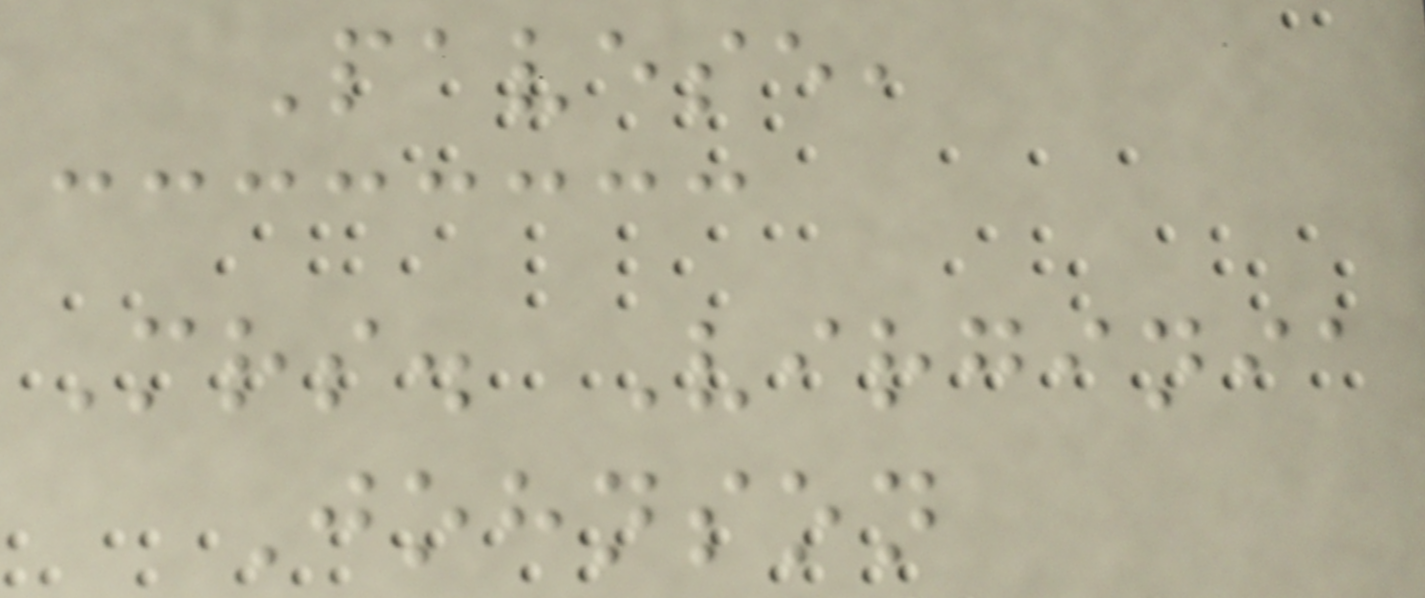Pavese,
Mrs. Virginia
Johnson
